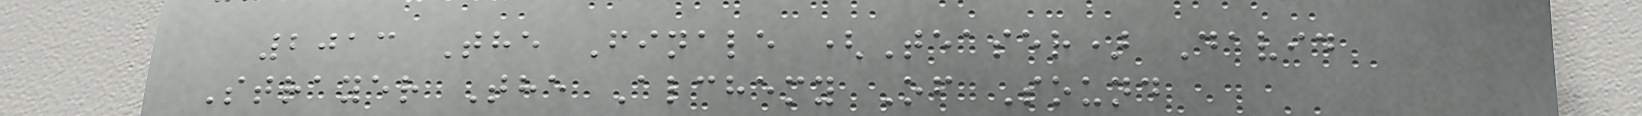2013 The Finale (Teaser) David
Strayer The Alchemy Of Sound
